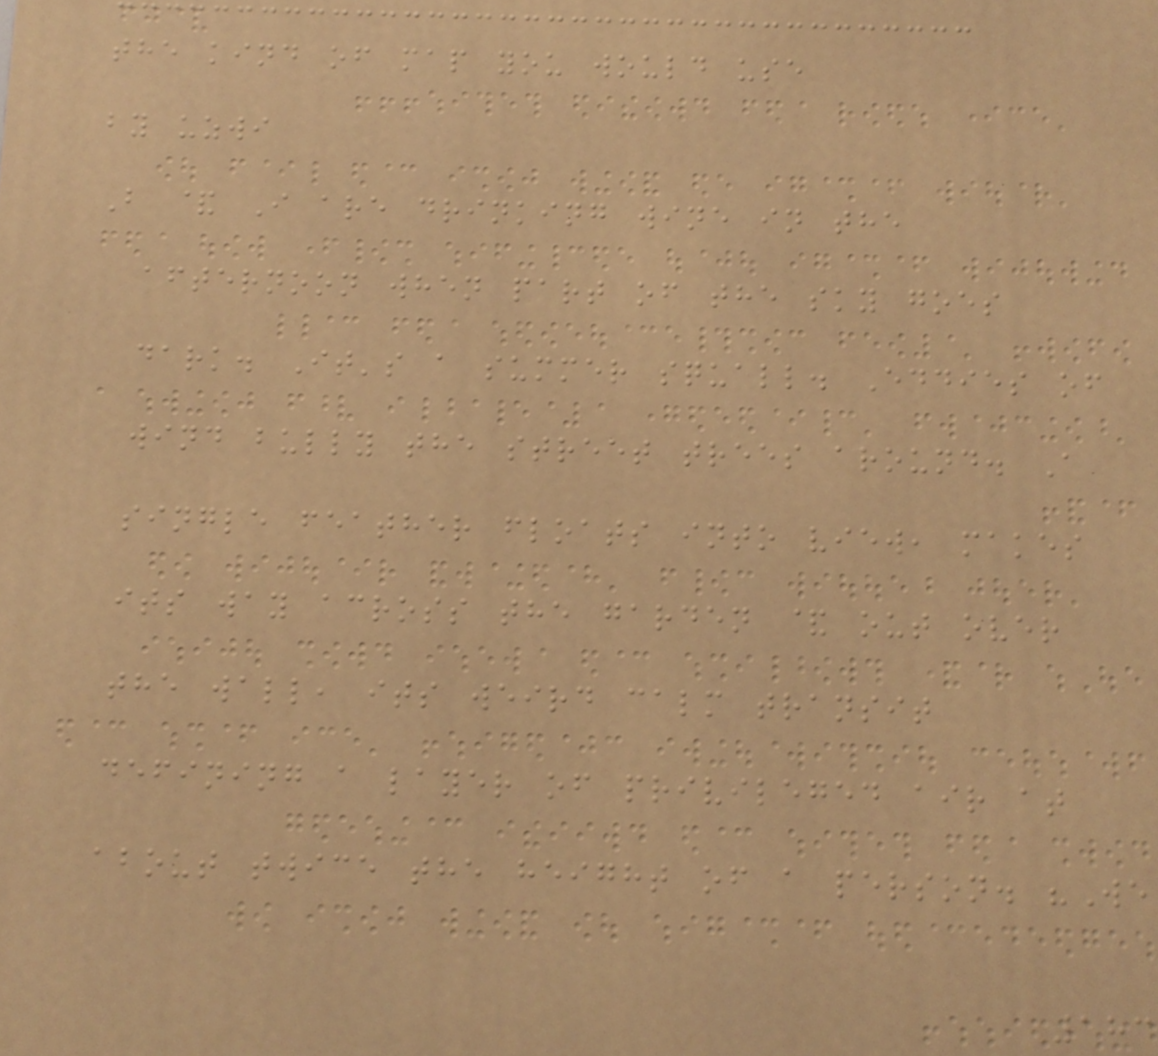the kind of map you would use
by uzwi
B & I are drinking wine in the
afternoon when part of the sky goes
dark. It's a summer squall. Eddies of
wind bully the street trees around. A
single feather floats into view, makes
its way across the garden & out over
the wall, its weird calm transit
defining a layer of privileged air at
about twice the height of a person. "We
183
